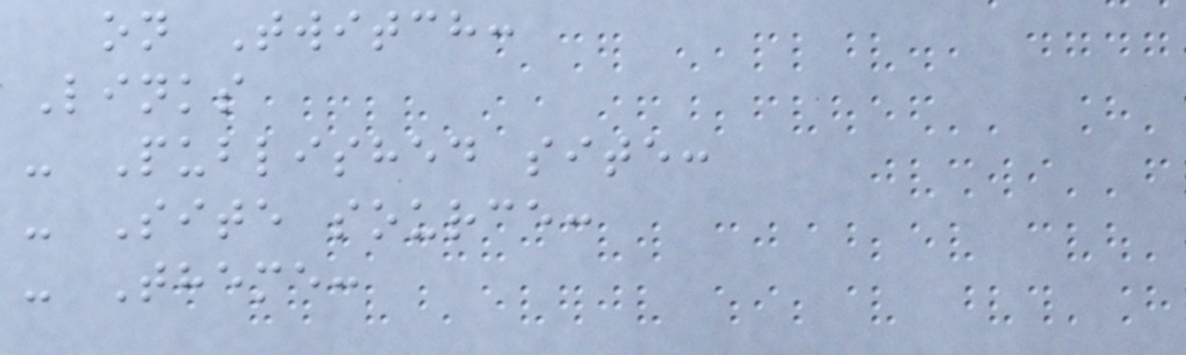on Twitch:
Links
- Published site:
- Site source:
- Theme:
